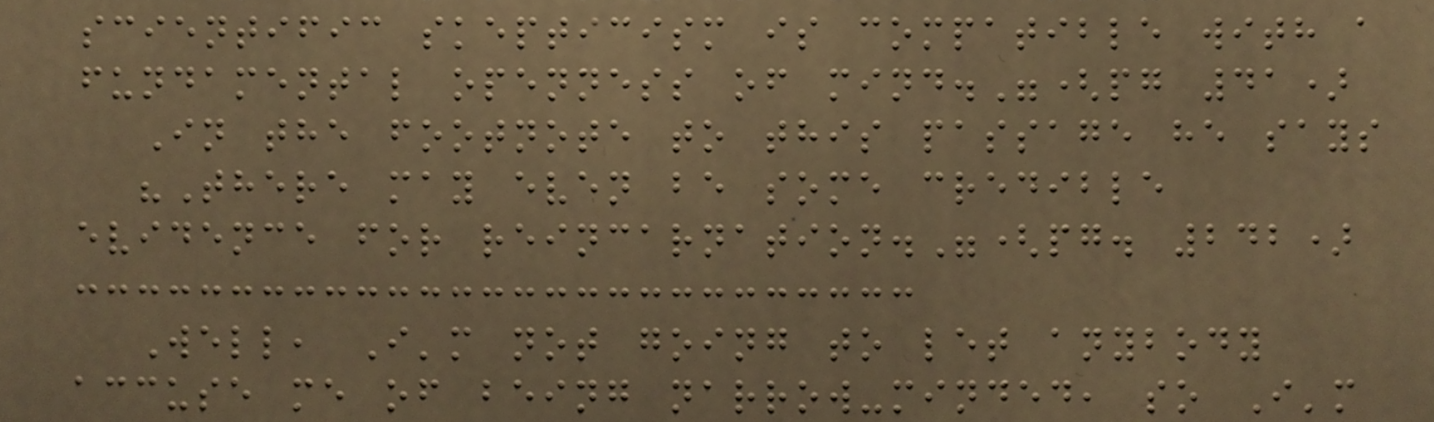scientific skepticism is compatible with a
fundamental openness of mind."(pg 41)
In the footnote to this passage he says
"There may even be some credible
evidence for reincarnation."(pg. 242)
Well, I'm not going to let anybody
accuse me of being narrow-minded, so I'm
